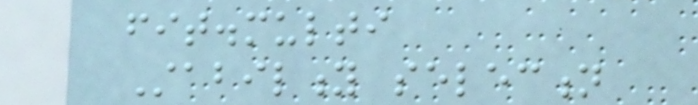fit.multi
Stability selection
